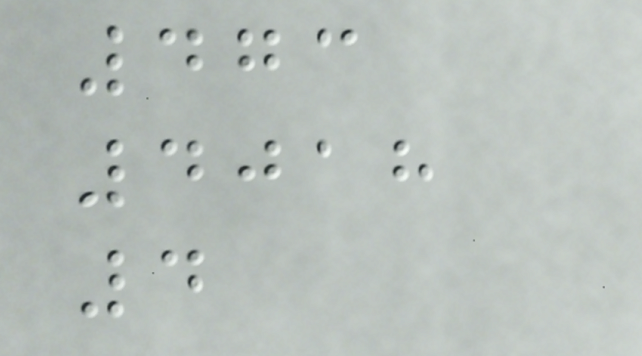473
4018
4
